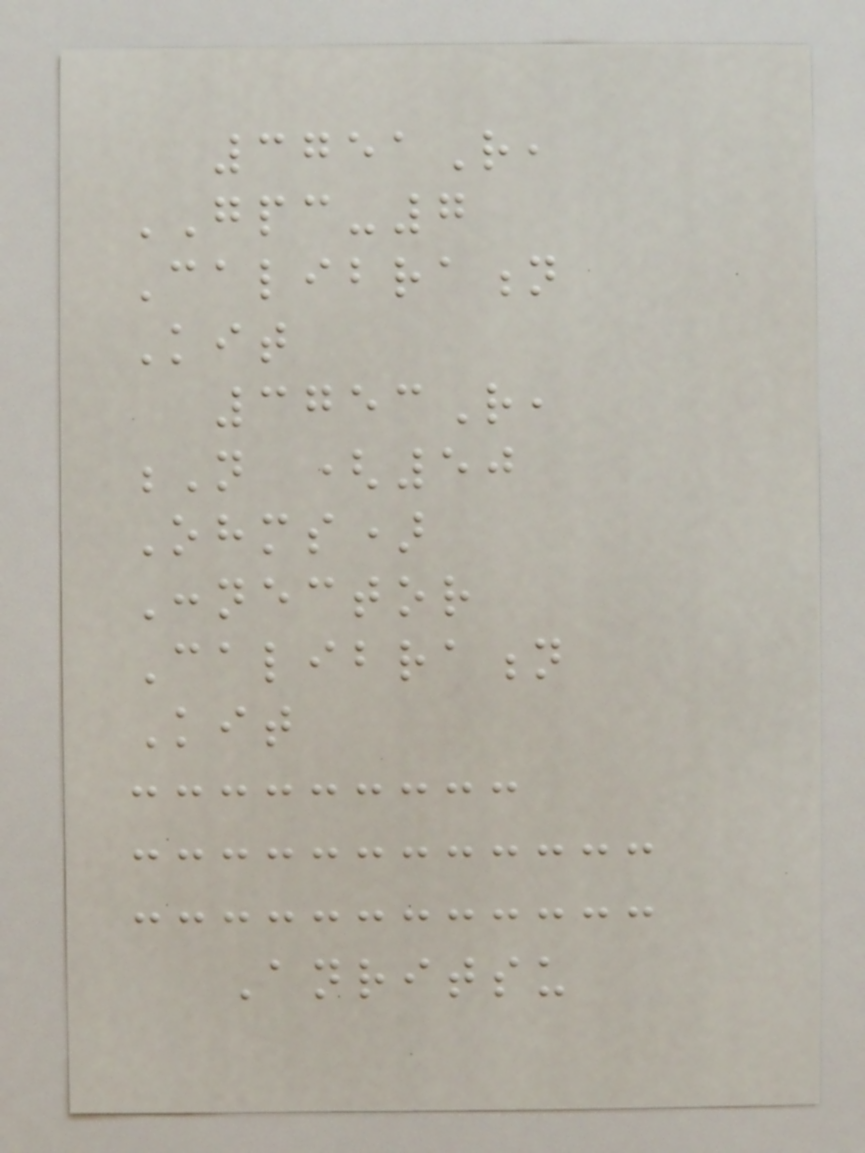3751R,
GPC-7
Calibration
Kit
3753R,
N (50
Ohms)
Connector
Calibration
Kit
Anritsu
